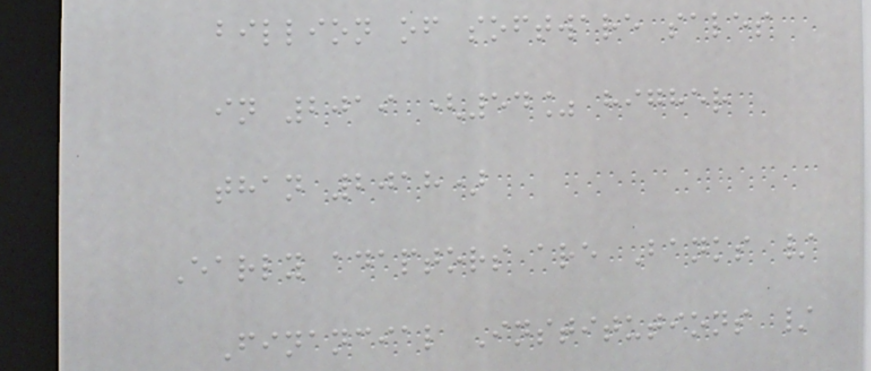billion of software sales
in 2019 (54% higher
than 2018)
Early adaptors are Banks /
Financial Institutions /
